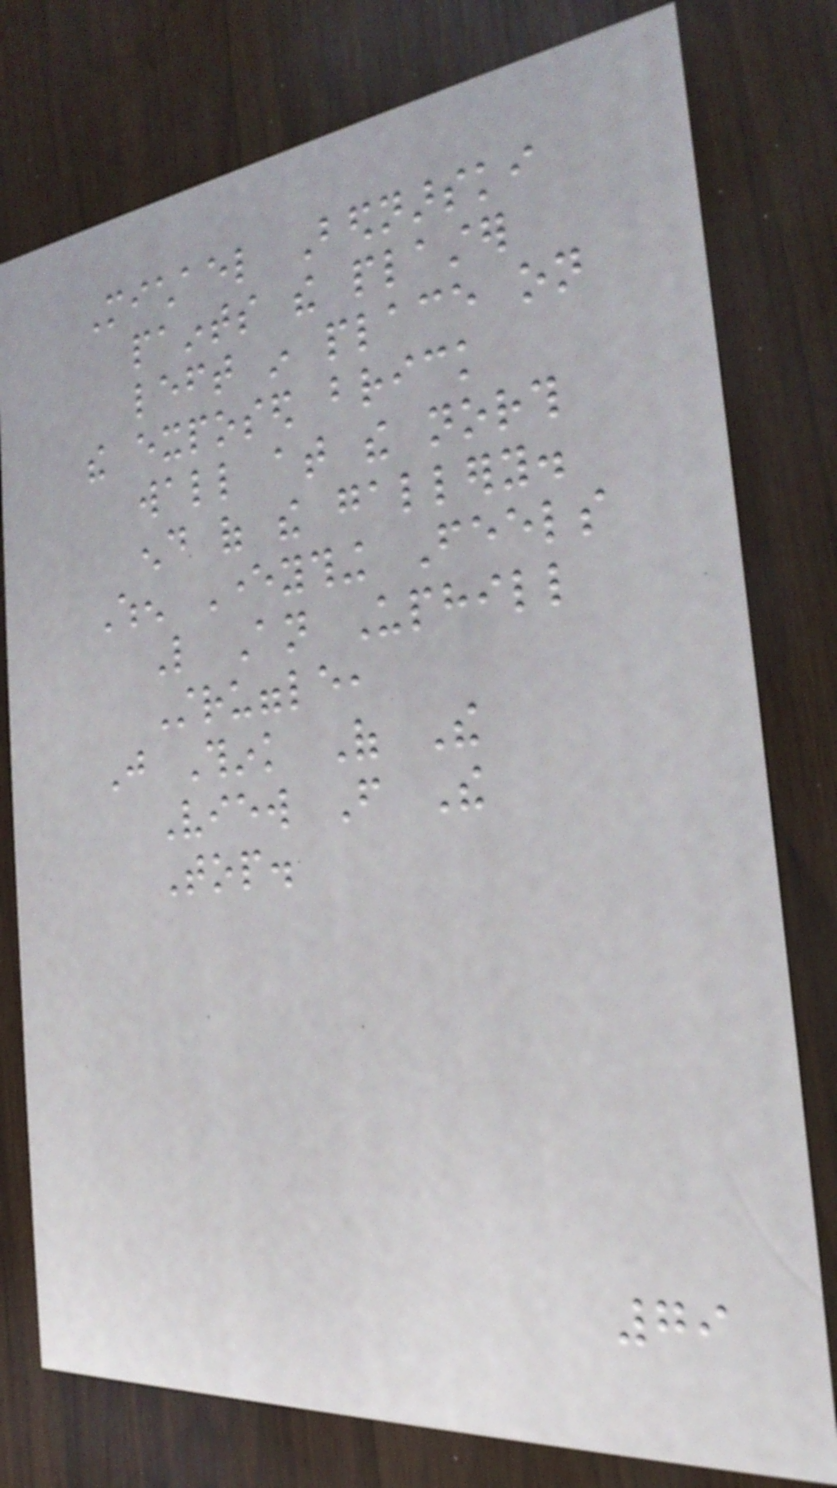Michael Bednarski
paints the plaster
left in place on
the exposed brick
wall at the north
end of the gallery.
When Everything Feels
Like An Uphill
Struggle,
Just Think Of The
View From The
Top.
79
